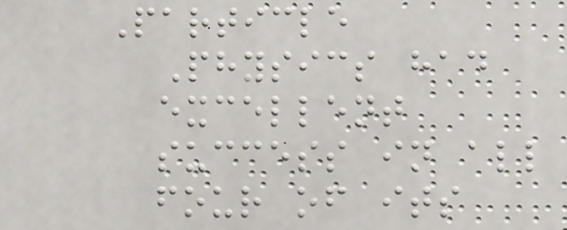Particle
Physics had
excellent
success in all
four of its
